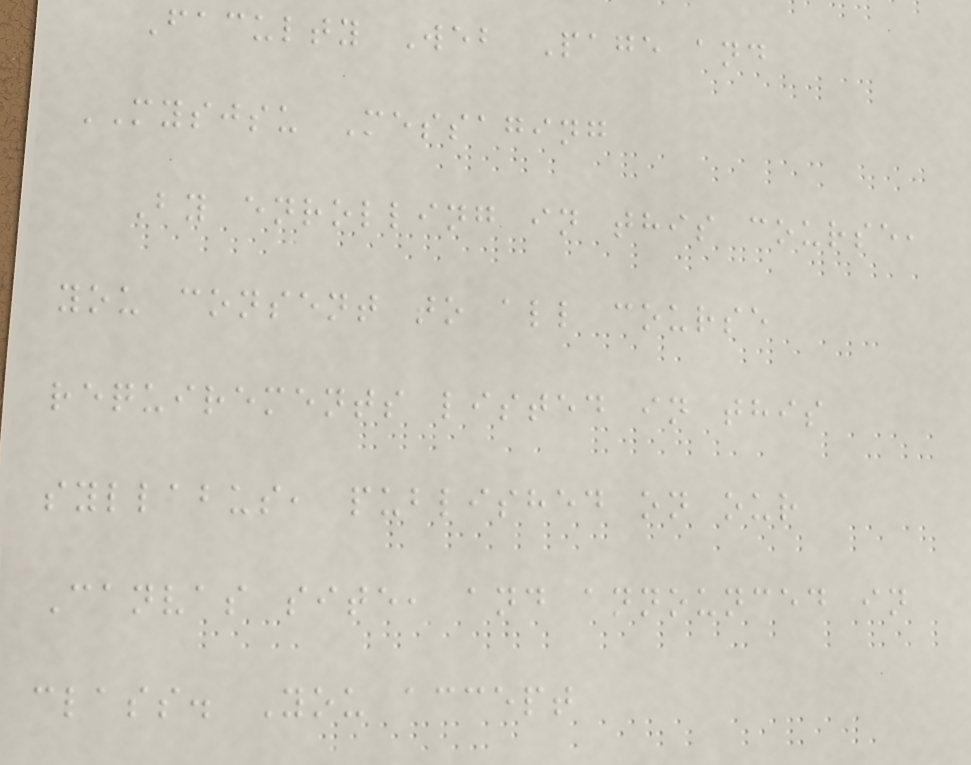Faculty Web Page and
MYSJSU Messaging
By enrolling in this course,
you consent to all course
requirements listed in this
syllabus, published on our
Canvas site, and announced in
class. You accept
